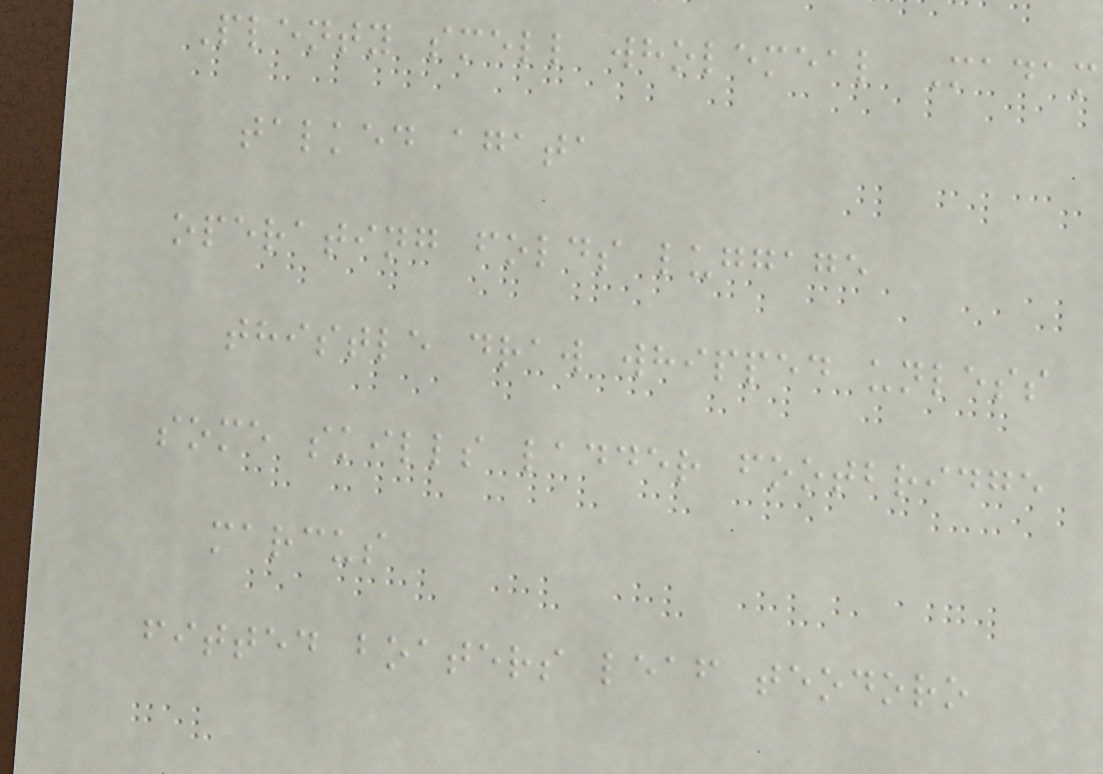Plenty smell wholemeal Madam
talked agata
operating folds luggage
thistle draw whipped unless
some skills ladder footbridge
marcus
fitted boaters leaf teodoro
